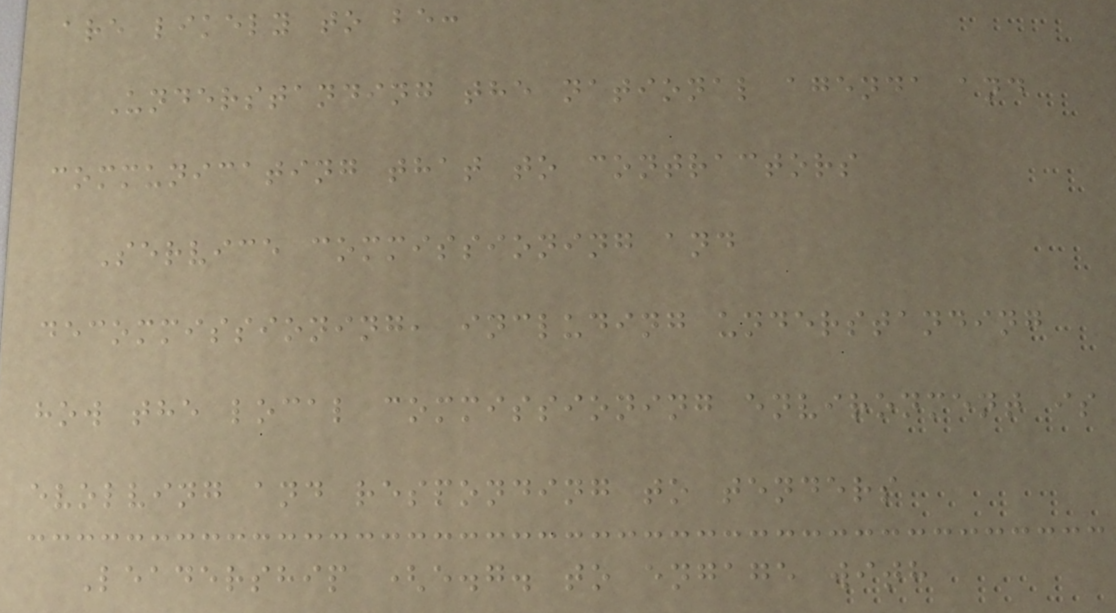are likely to be:
Understanding the national agenda and
communicating that to contractors
Service commissioning and
decommissioning, including understanding
how the local commissioning environment is
evolving and responding to tenders
Leadership (e.g. to engage with
